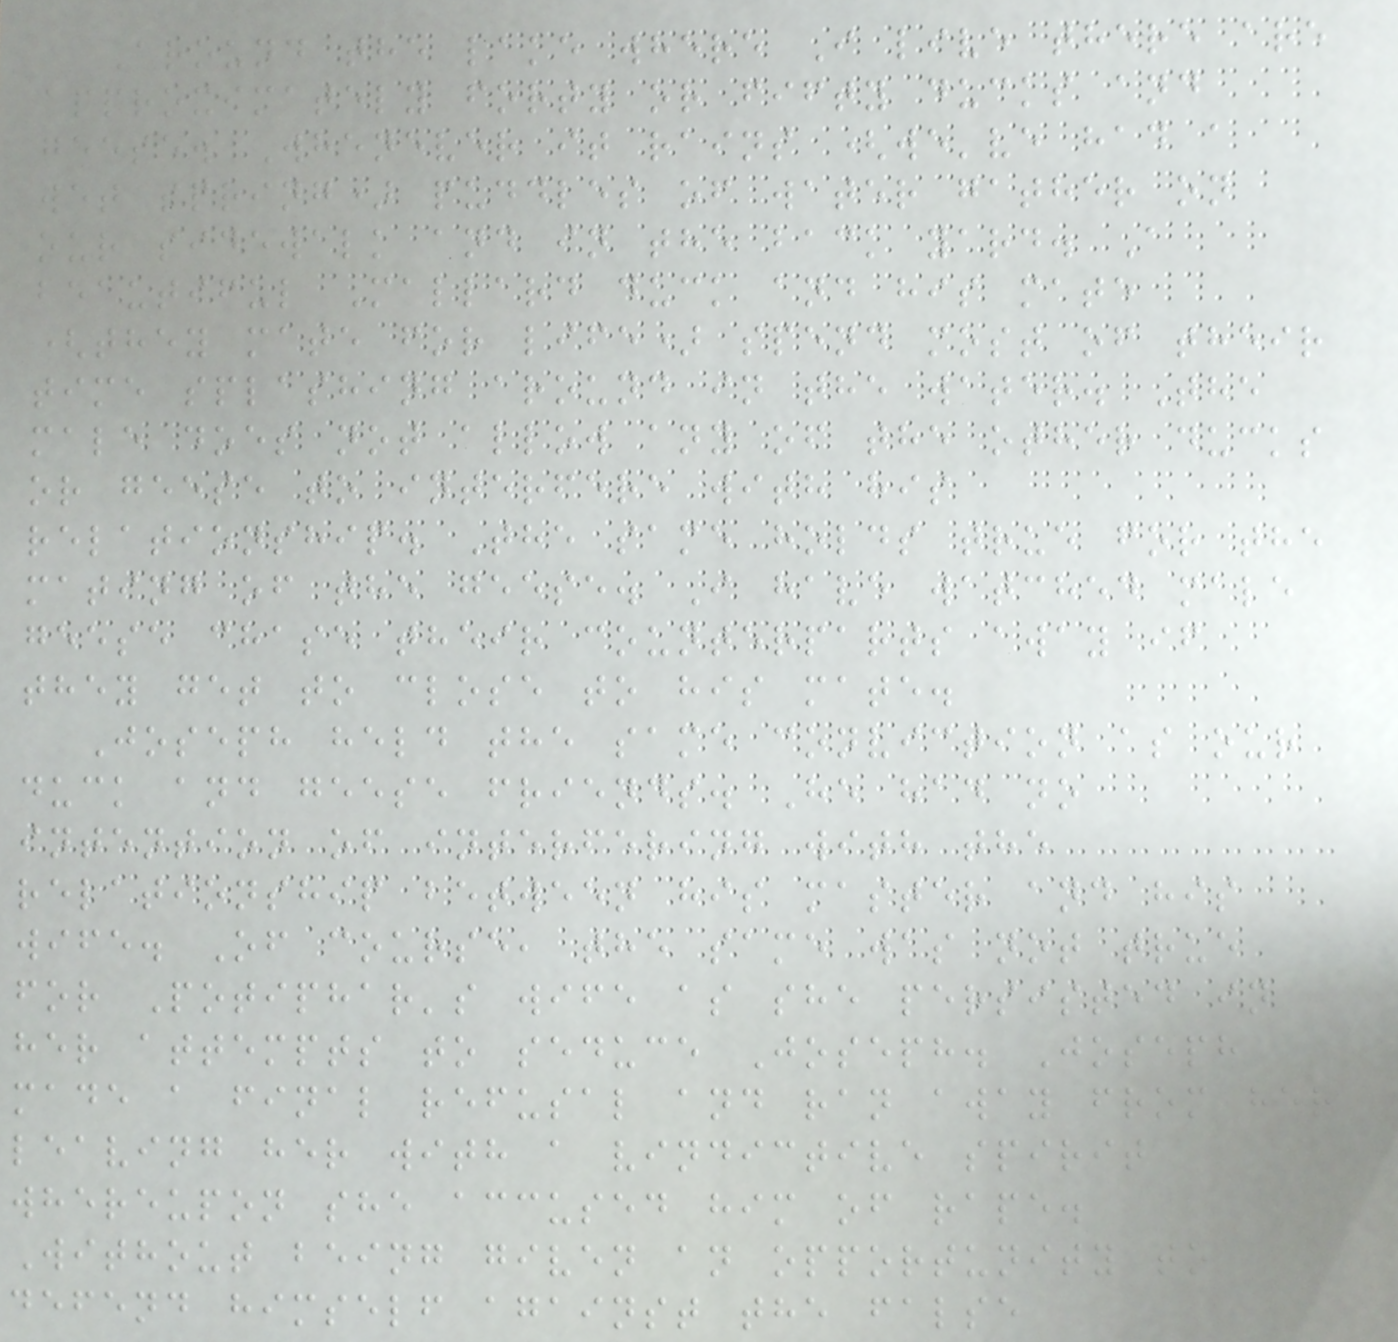Around the lake where I live there are
approximately forty or fifty ducks and
geese. Whenever it rains (we've had a
wet spring) puddles of water gather on
our sidewalk and in the back yard. A
beautiful Mallard duck and his mate
(they mate for life) spend most of their
time splashing around in the water. The
male does not allow any of the other ducks
or geese to interfere with his
relationship. The same holds true for the
mating of the geese. I have watched male
geese chase their counterparts away if
they get to close to his mate.
Joseph held the same conviction as our
duck and geese friends. He had no
intention of interfering with the
relationship between his master and his
wife. Of course, the same was not true
for Potiphar's wife as she persisted in
her attempts to seduce Joseph. Joseph
made a final refusal and ran away from her
leaving her with a vindictive spirit
whereupon she accused him of rape.
Without being given an opportunity to
defend himself against the false
